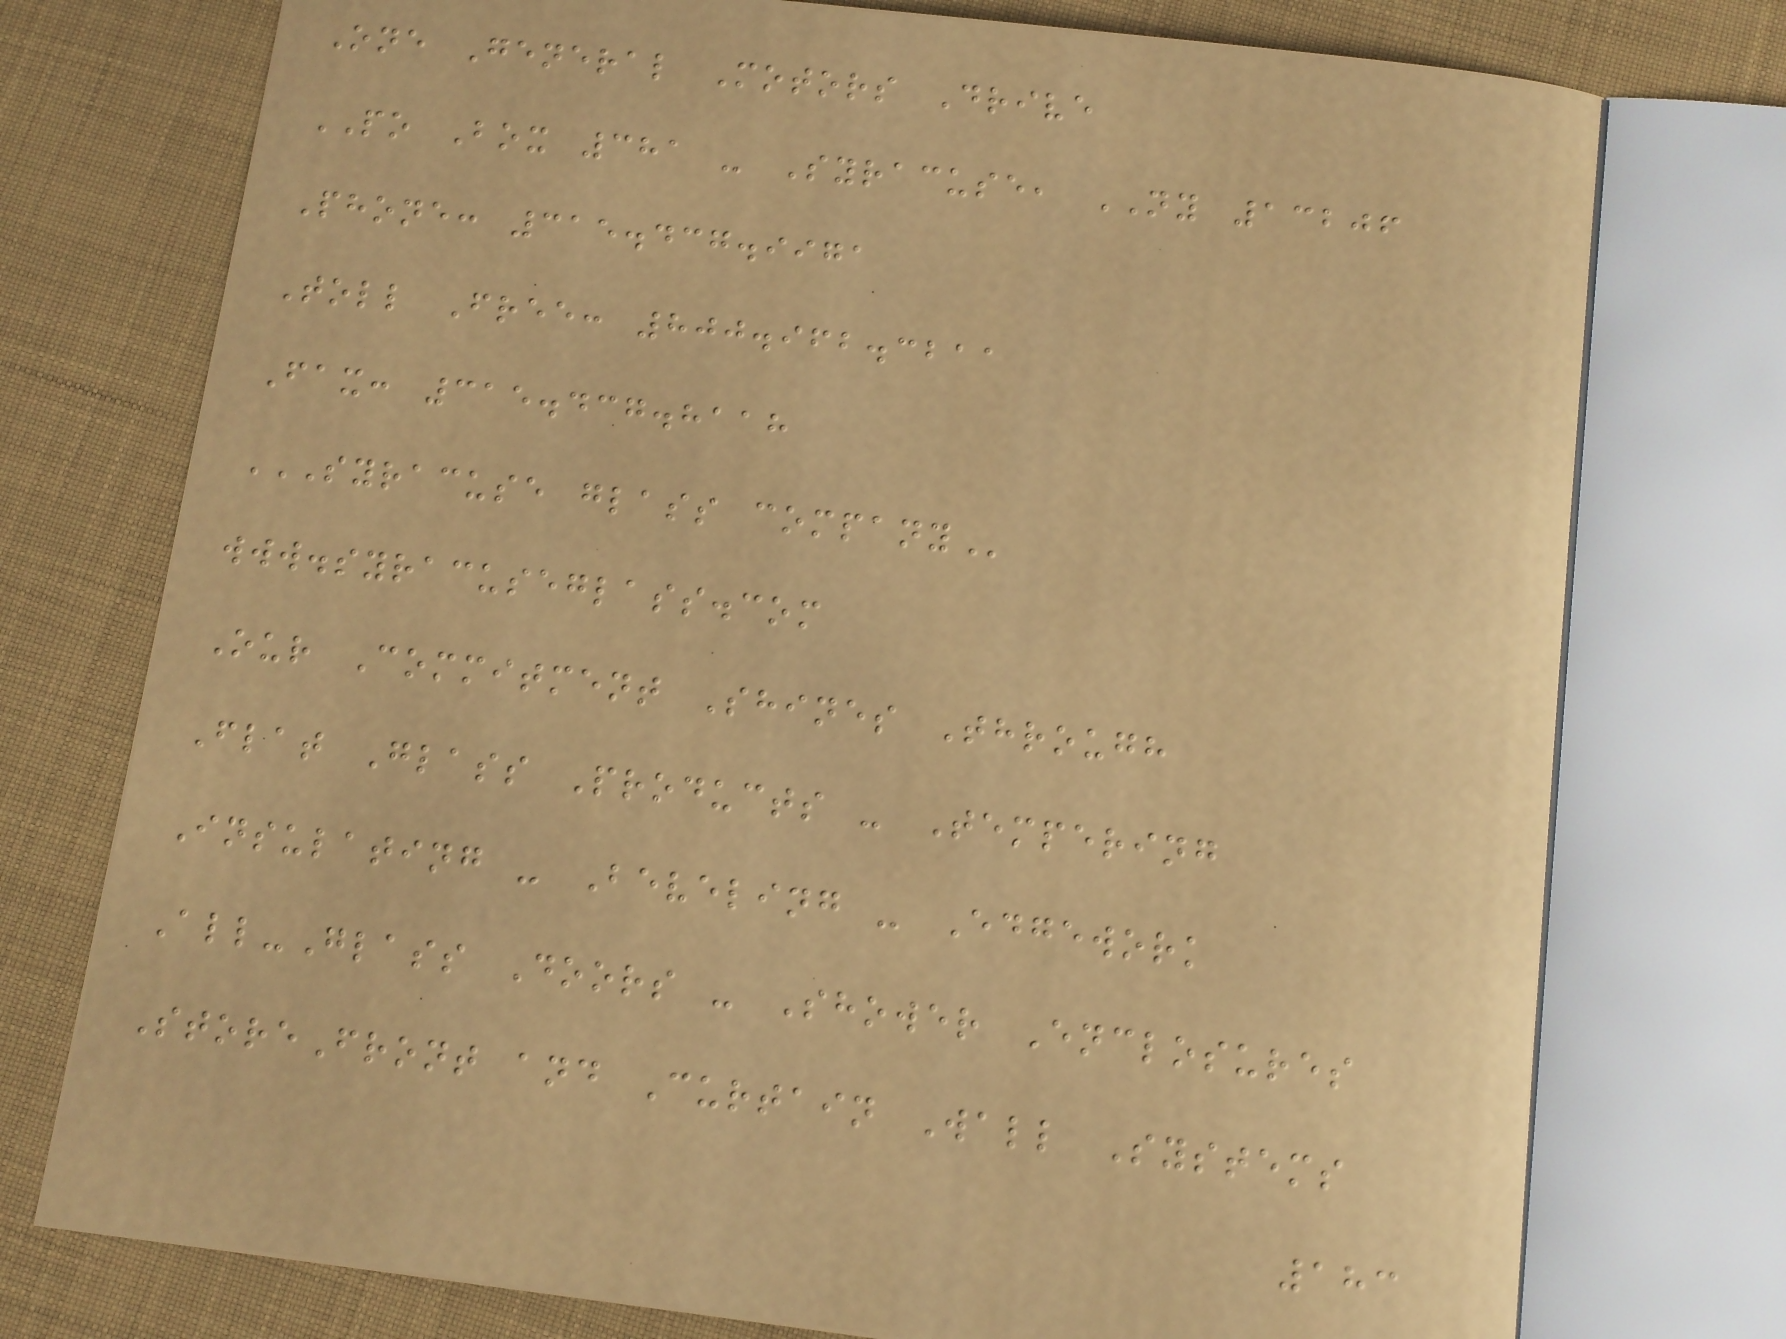One General Motors Drive
PO Box 381 - Syracuse, NY 13206
Phone: 315.437.9971
Toll Free: 800.962.3211
Fax: 315.437.8118
SYRACUSE GLASS COMPANY
www.syracuseglass.com
Our Commitment Shines Through
Flat Glass Products - Tempering
Insulating - Beveling - Edgework
All-Glass Doors - Shower Enclosures
StoreFront and Curtain Wall Systems
183
